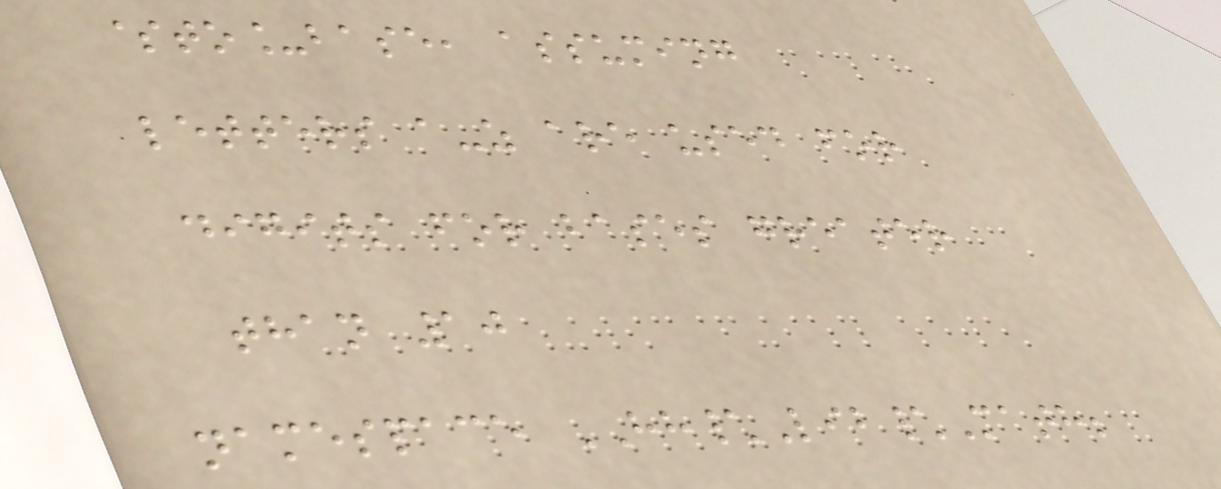$to_base, assuming
letters a-z are used for
digits for bases greater
than 10
namespace HH\Lib\Math;
